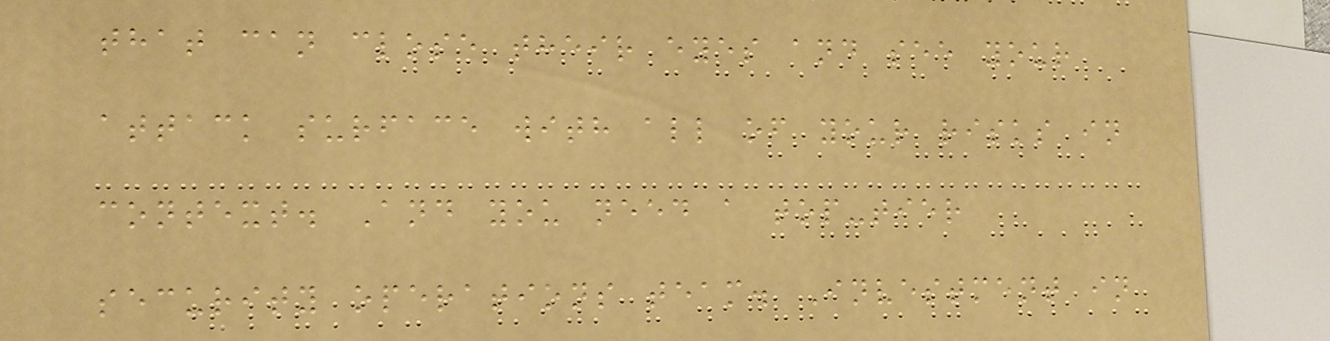that can close their eyes and see your
attack surface with all of your risks in
context. And you need a top-tier
security operations team. Investment in
